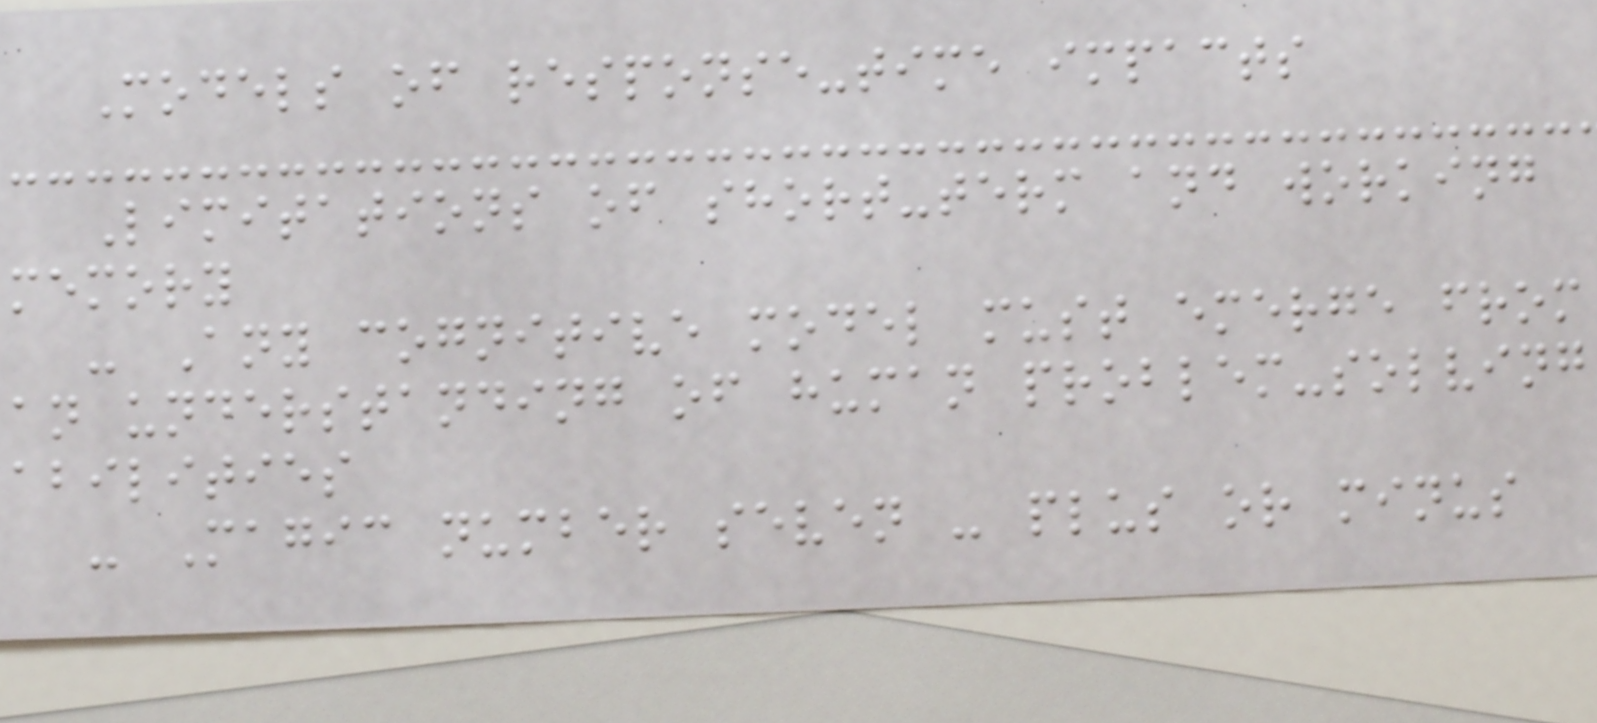Models of response-time impacts
Limitations of short-term and working
memory
- Any cognitive model must emerge from
an understanding of human problem-solving
abilities
- Magic number seven - plus or minus
